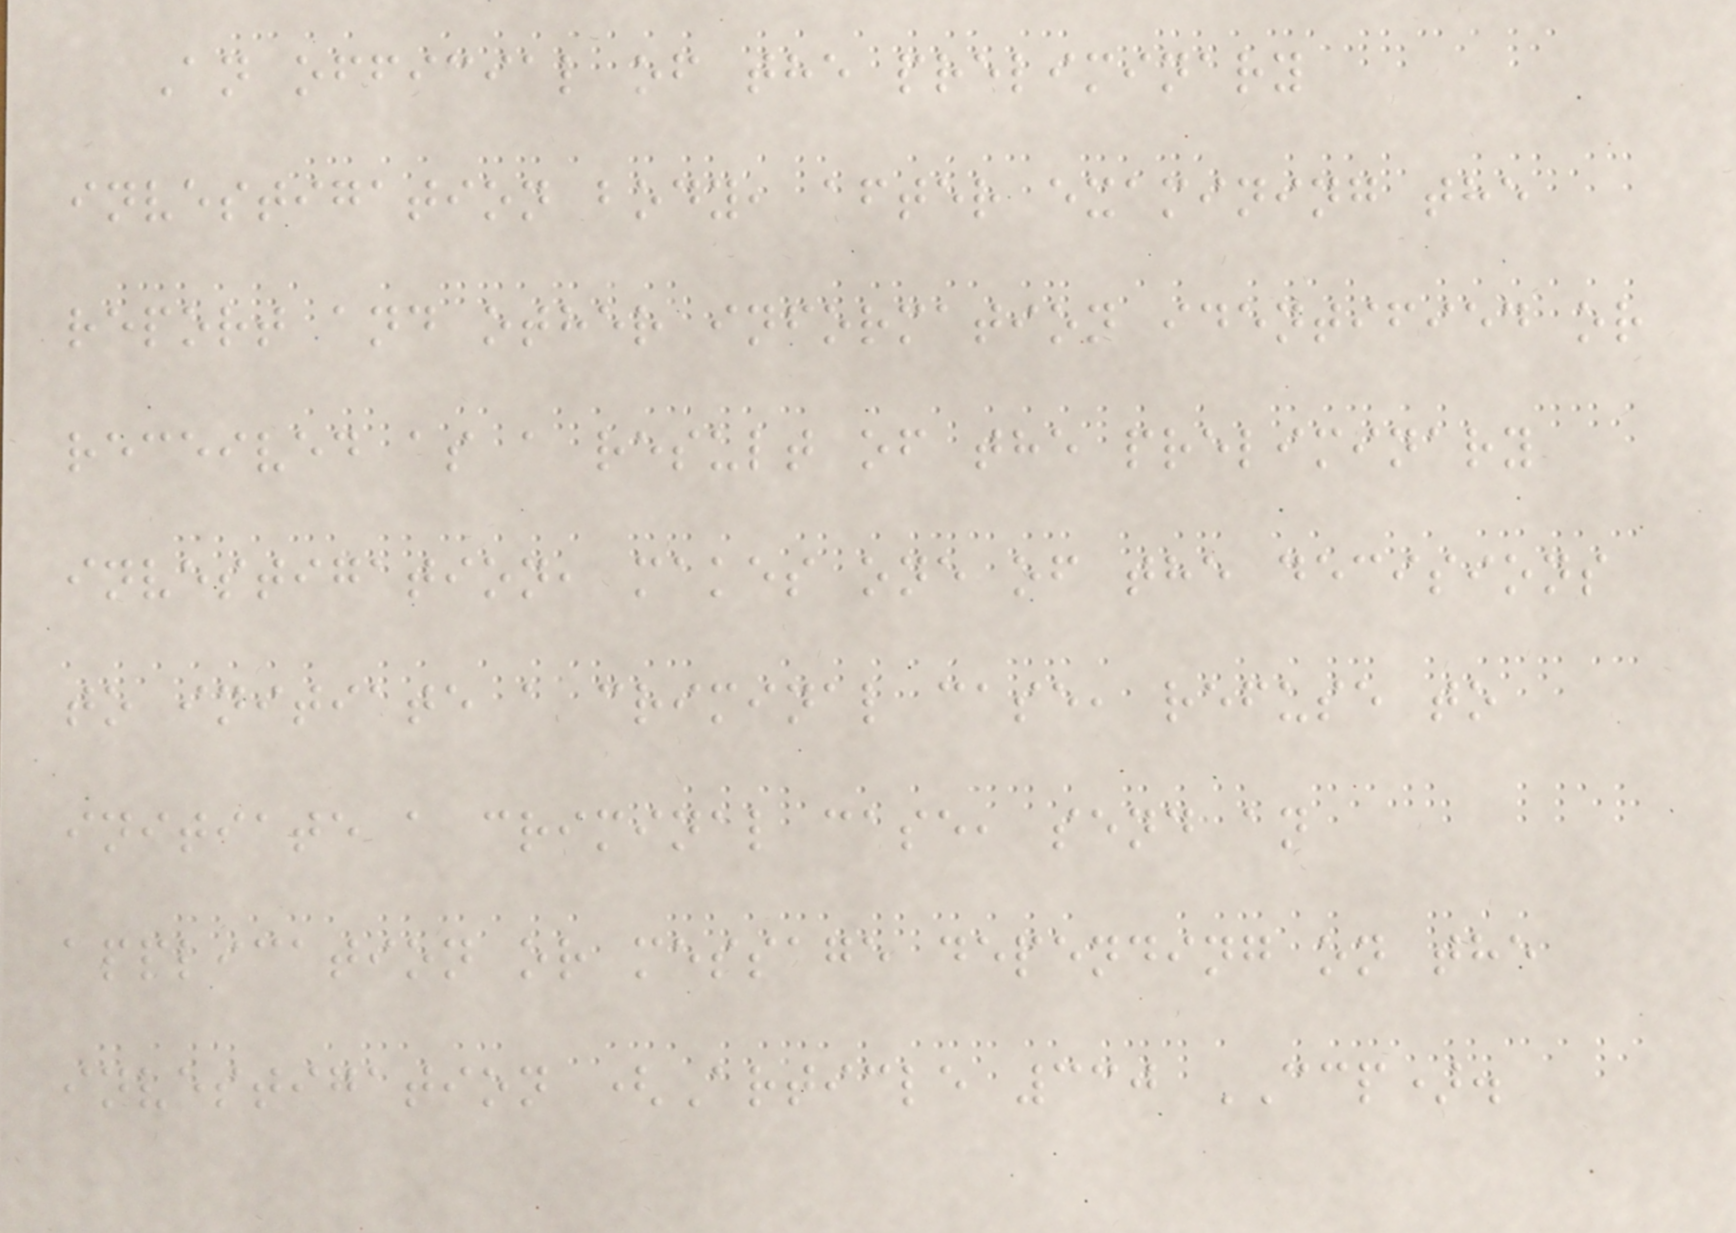An official of the preliminary
investigation body, after examining the
report and other information identified or
received as a result of the preliminary
investigation, makes one of the decisions
to initiate a criminal case, refuse to
initiate a criminal case, send an
application or message depending on the
investigation (Article 330 CCP).
